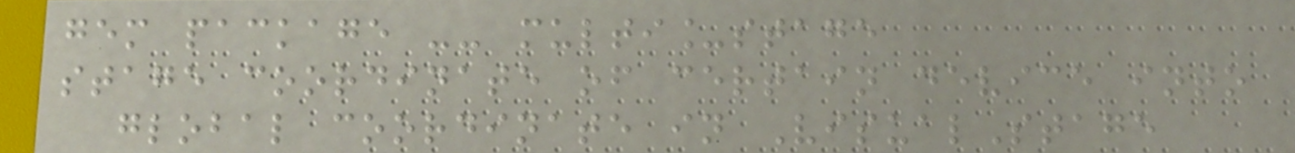gem package -- multi_stage
stage coordinate of certain device into
global coordinate in VisualStage
